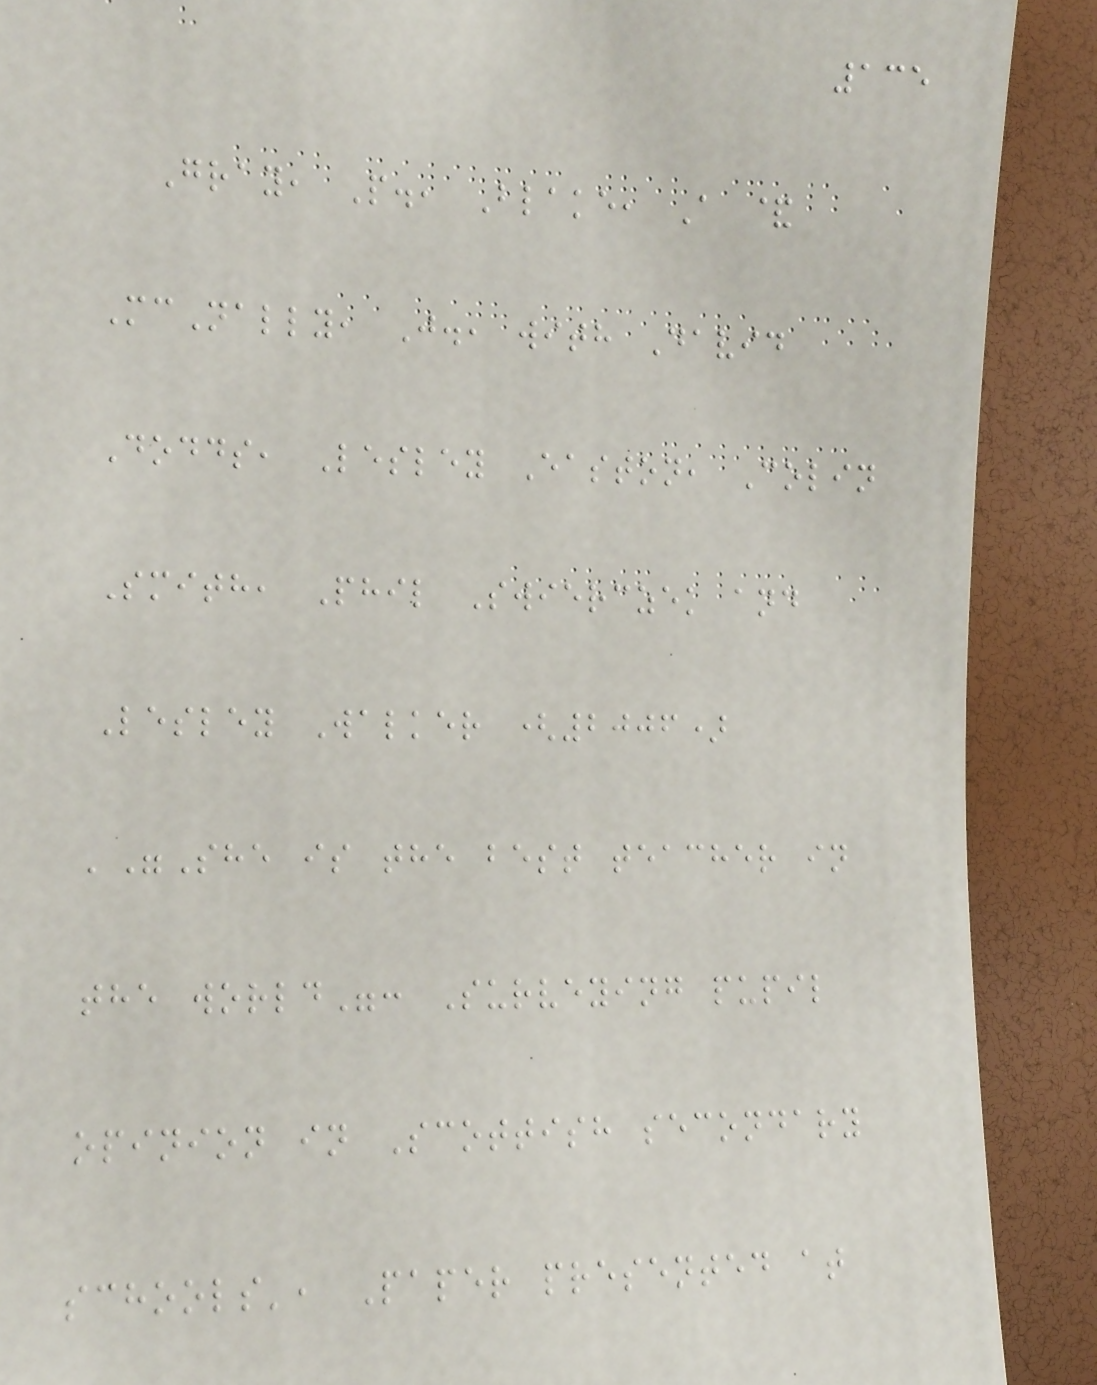135
Gray, P., Blake, A &
McNally, J., with David
Dodds, Lesley Easton, Colin
Smith, Phil Swierczek and
Lesley Walker (2006)
'"She is the best teacher in
the world": Surveying pupil
opinion in Scottish secondary
schools', Paper presented at
